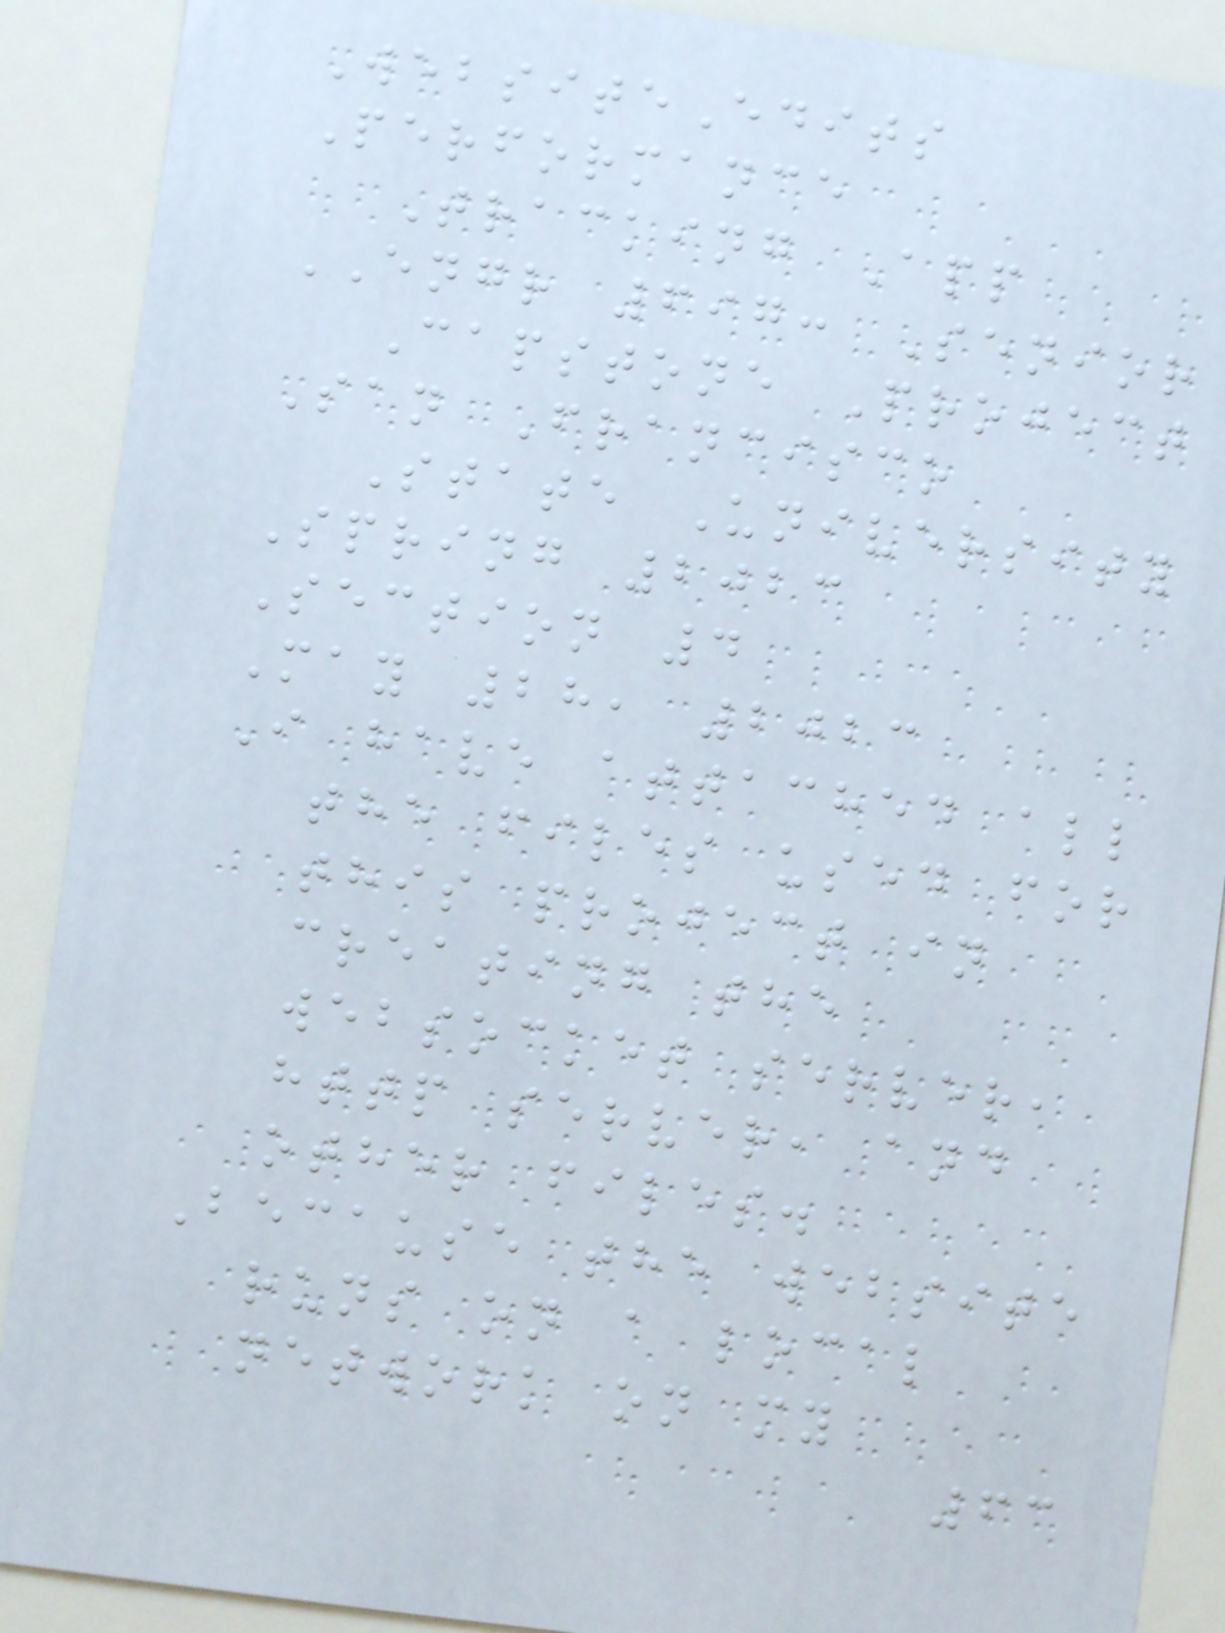WebsiteEdits
Performance
Tracking App
ENGR 697: Senior
Capstone Project
San Francisco
State University
Spring 2023
Section 4
May 28, 2023
I have attached all
the files used for
this project in
creating the
websocket server,
http server, and
other files.
Because the website
runs on a local
network on my
63
